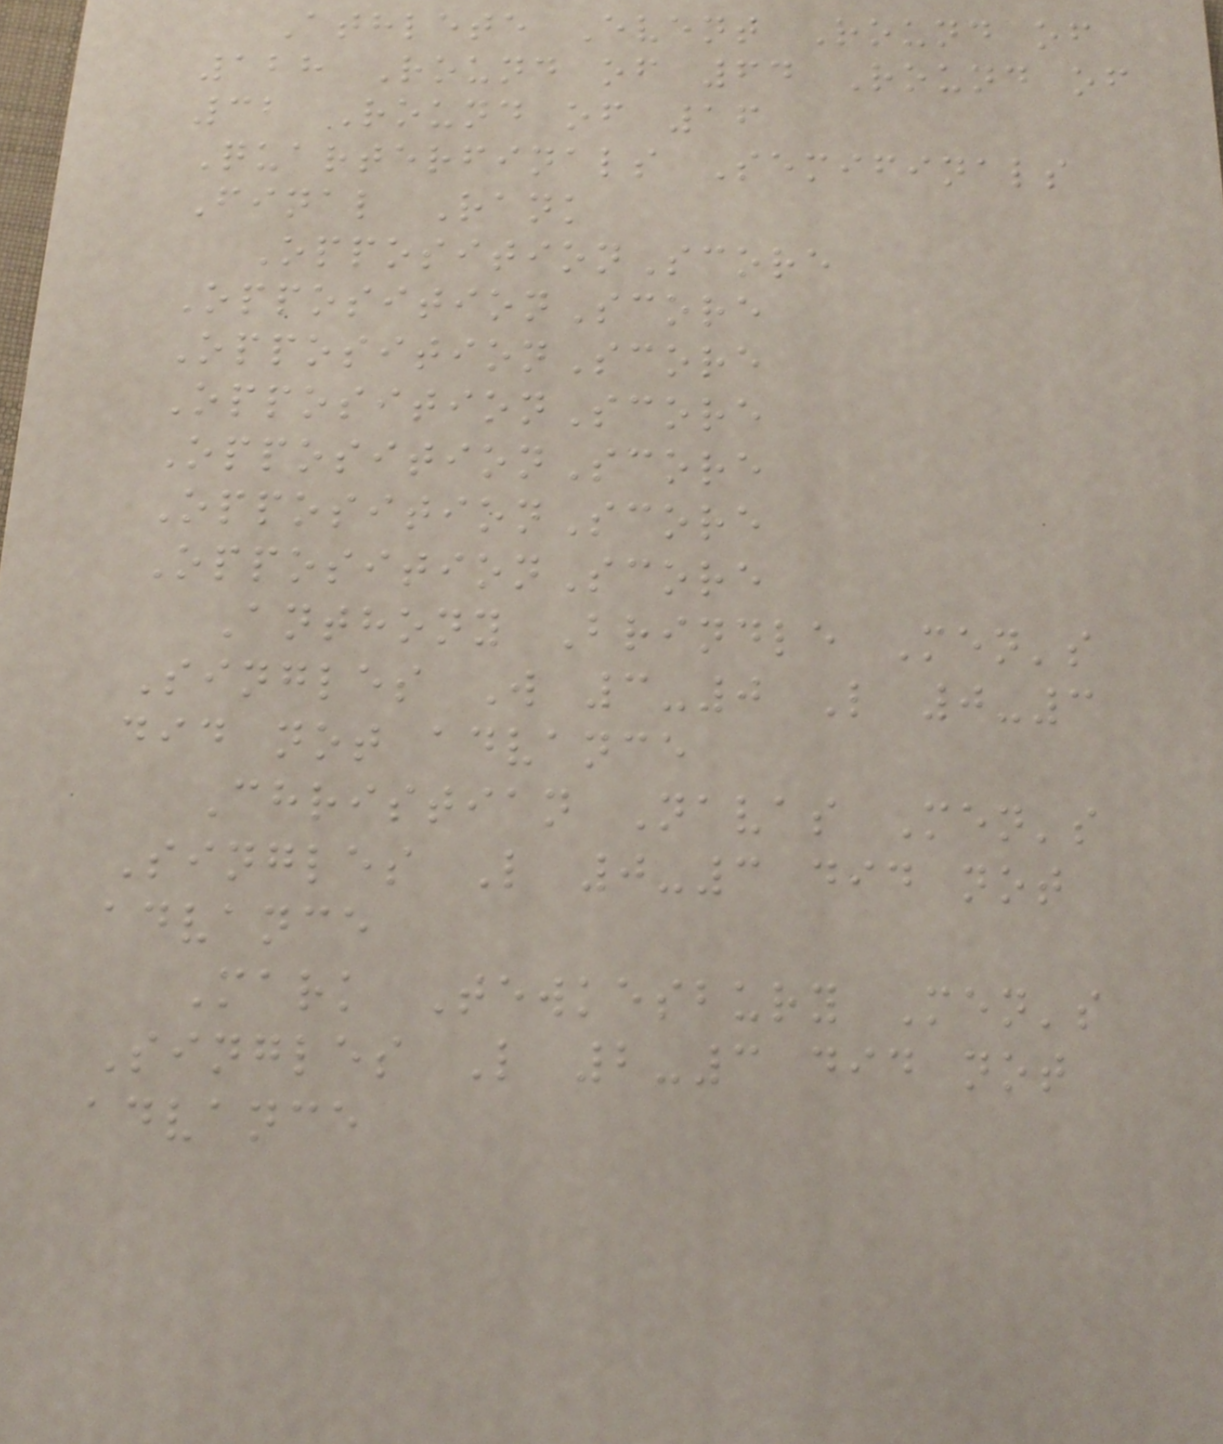Athlete Event Round of
128 Round of 64 Round of
32 Round of 16
Quarterfinals Semifinals
Final Rank
OppositionScore
OppositionScore
OppositionScore
OppositionScore
OppositionScore
OppositionScore
OppositionScore
Anthony Brindle Men's
Singles W 3-0 L 0-3
did not advance
Christian Navas Men's
Singles L 0-3 did not
advance
Mark Tewkesbury Men's
Singles L 2-3 did not
advance
